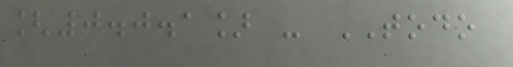[0.0.1] - TODO
